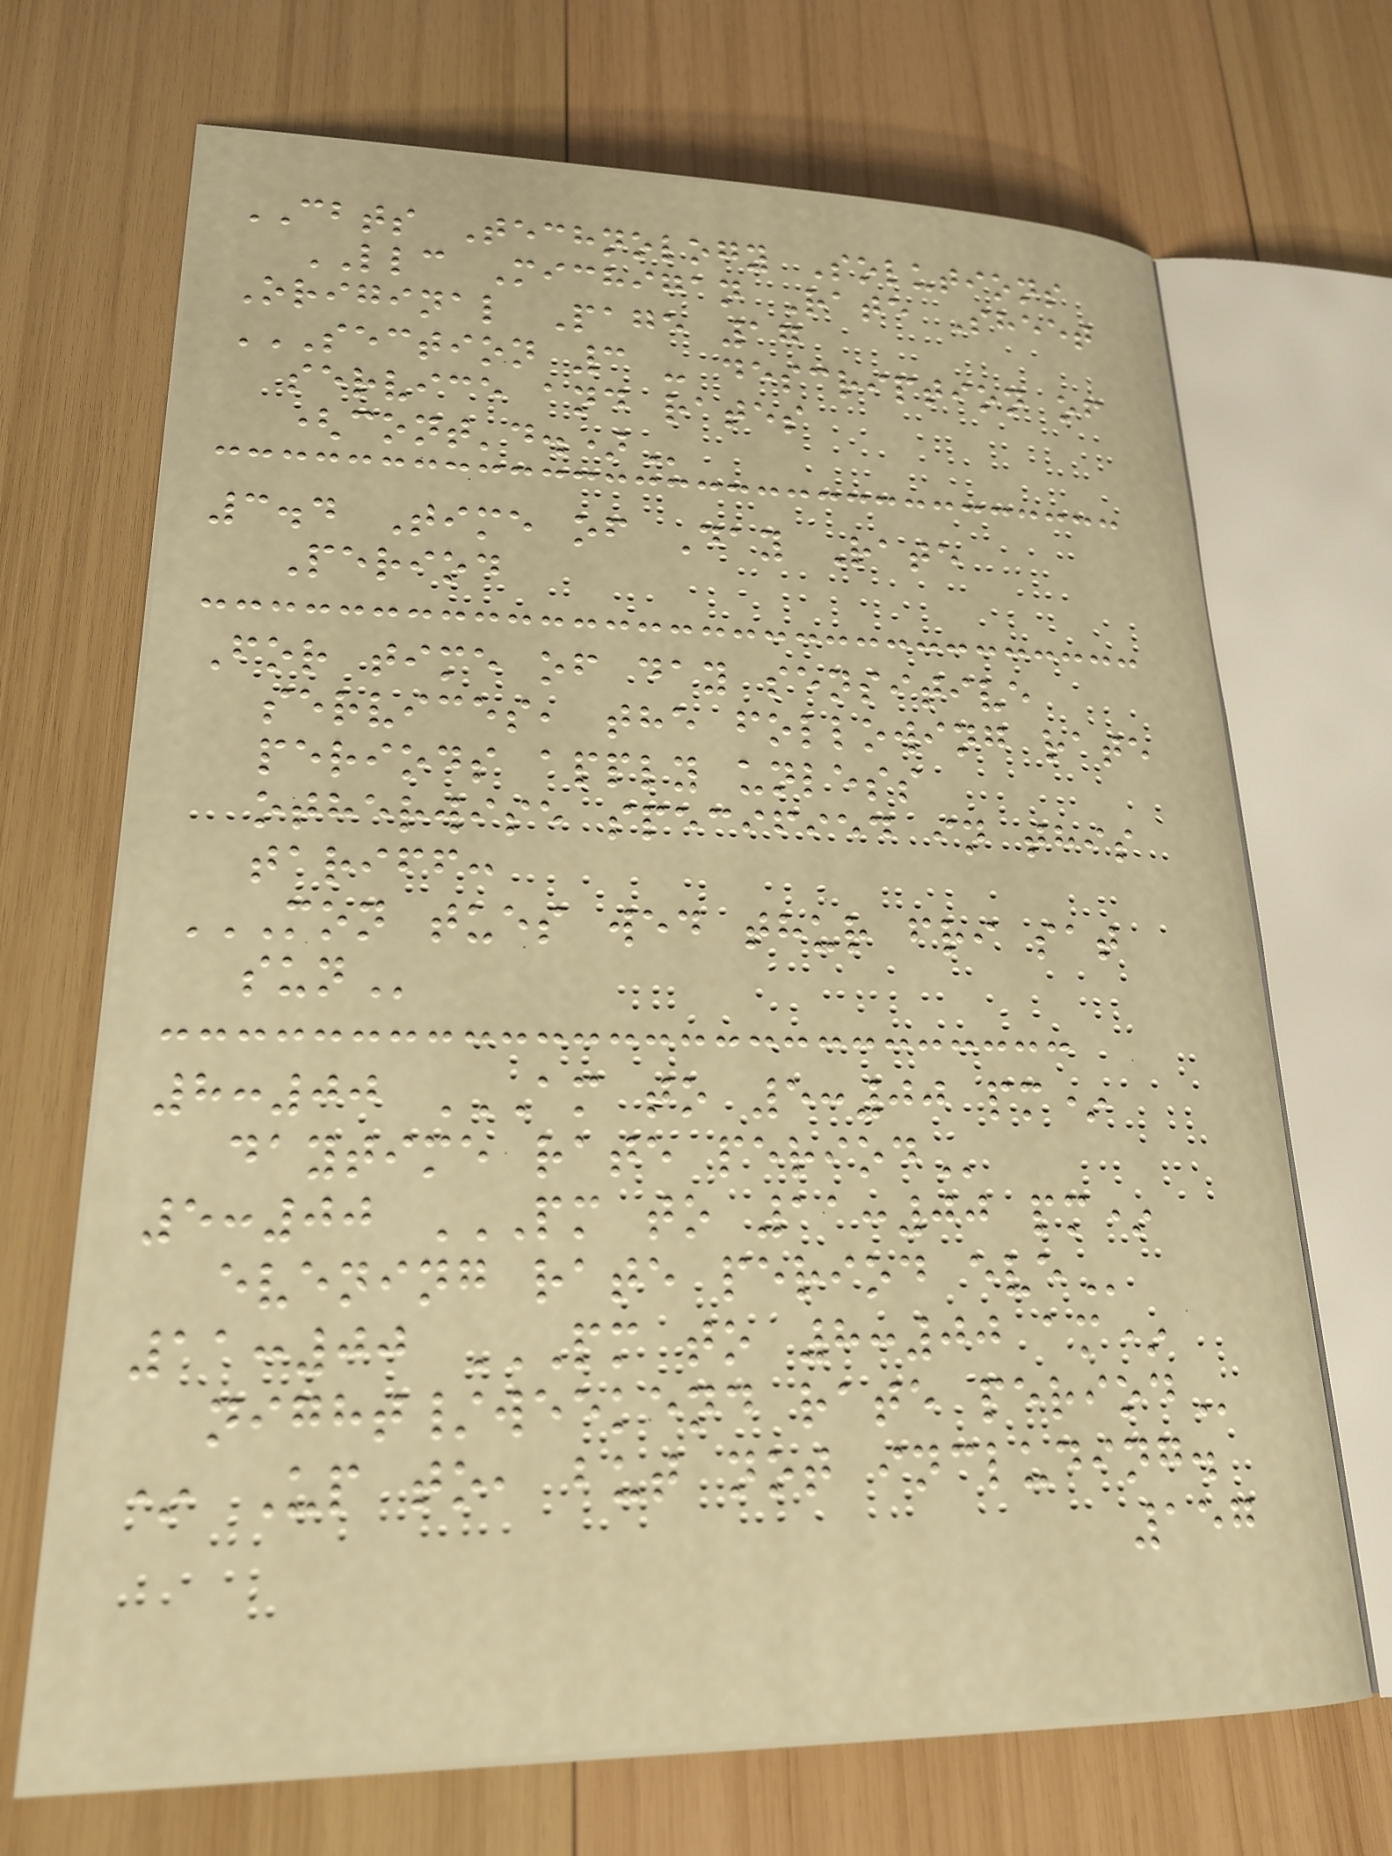CBTS Technology Solutions
LLC Michigan Rate Sheet
Original Page 17
SECTION 3 - DESCRIPTION OF
SERVICE AND RATES
(CONT'D.)
3.4 Time of Day Rate
Period
For time of day sensitive
services, the following rate
periods apply unless
otherwise specified in this
tariff:
MON TUES WED THUR FRI SAT
SUN
8:00 AM TO 5:00 PM*
DAYTIME RATE PERIOD
5:00 PM TO 11:00 PM*
EVENING RATE PERIOD EVE
11:00 PM TO 8:00 AM*
NIGHT/WEEKEND RATE PERIOD
* Up to, but not including.
157
